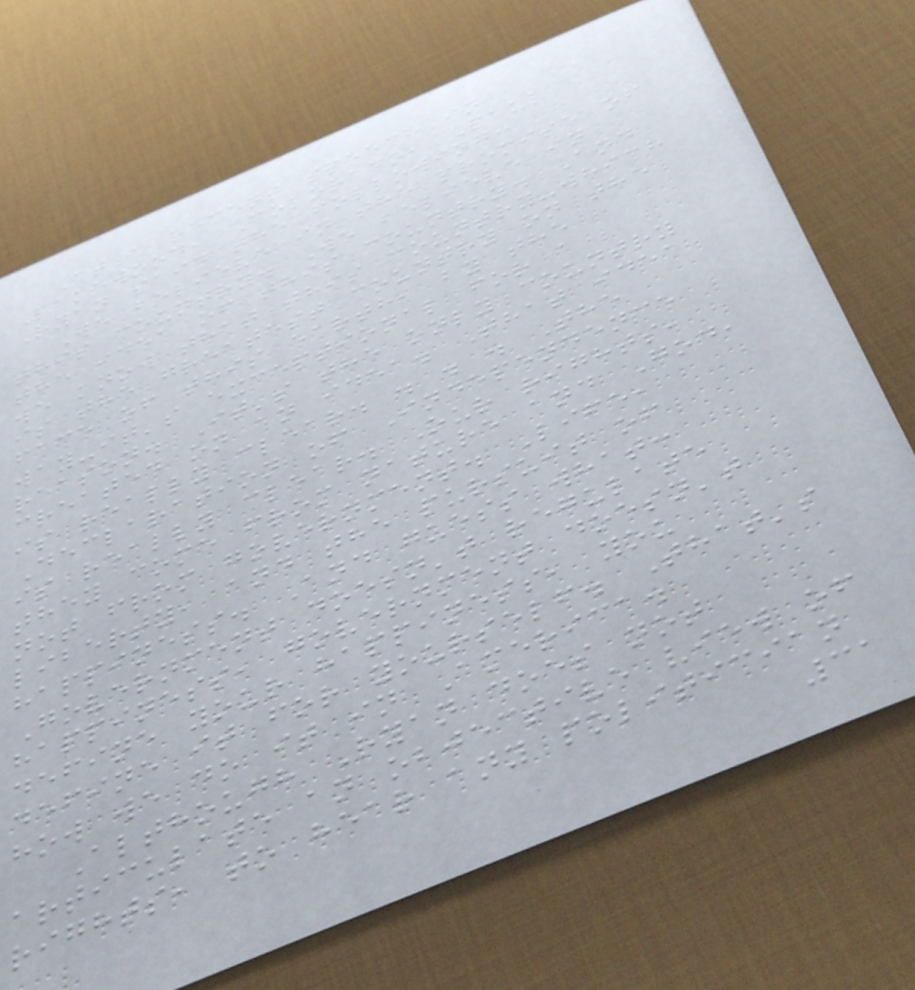At a recent speech in
Lakewood, Colorado, Paul
Ryan said the following:
We believe in the promise of
this country. We believe in
the idea of this country. And
we know that this country-which
is the greatest country on the
face of this earth, by the
way-it's exceptional for a
reason. It's the only country
created on an idea. That idea
is really clear. . . . The
Declaration of Independence
is really clear. Our rights,
they come from nature and God,
not from government. Life,
liberty, and the pursuit of
happiness. And guess what:
Government doesn't regulate
happiness, government doesn't
define your happiness, you
define it for yourself. That's
how we do it in America.
Although Ryan does not
articulate an objective view of
rights, to hear any politician
31
